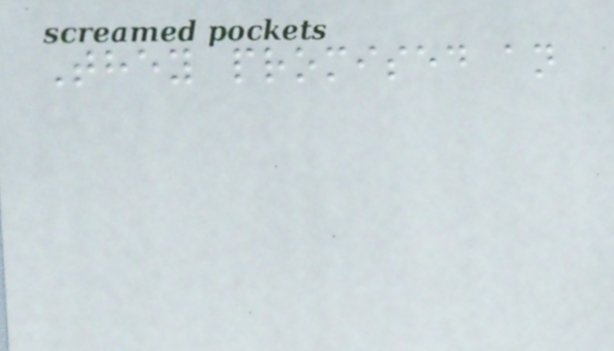They promised an
